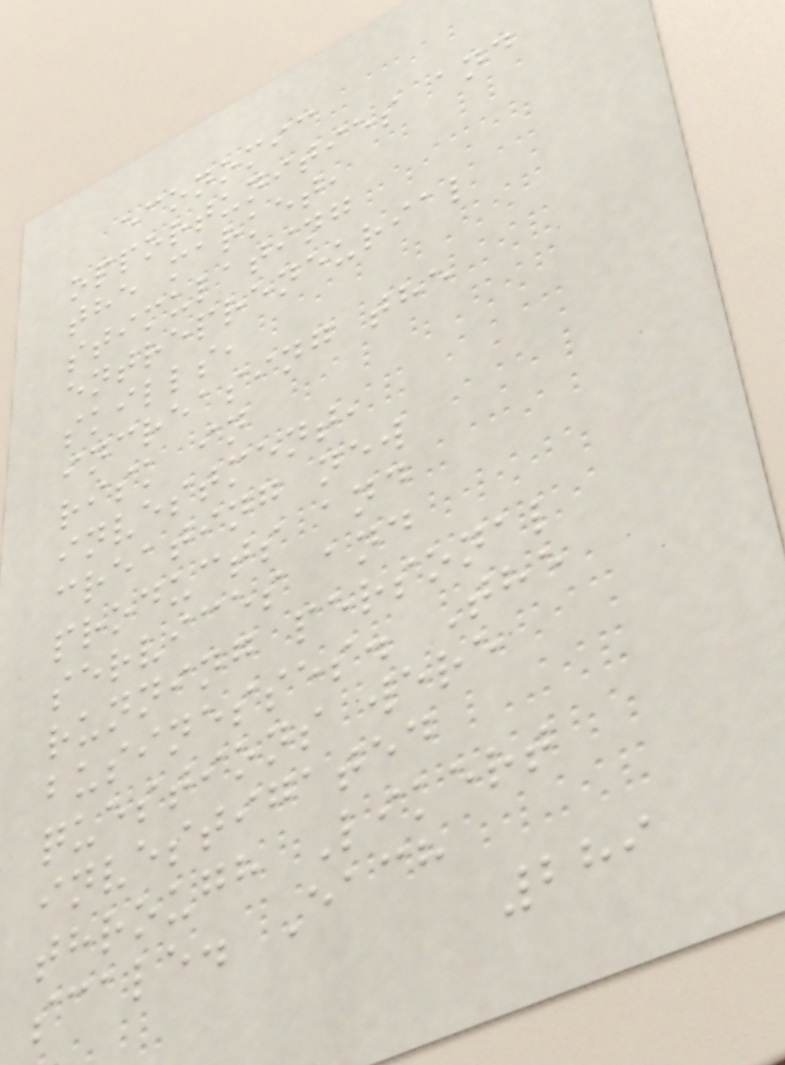economic
opportunities and
the market,
stimulating
entrepreneurial
skills,
increasing the
risk in
investment,
creating new
products and
services and
running personal
businesses. The
questions were
investigated
through Likert
scale. Each
289
